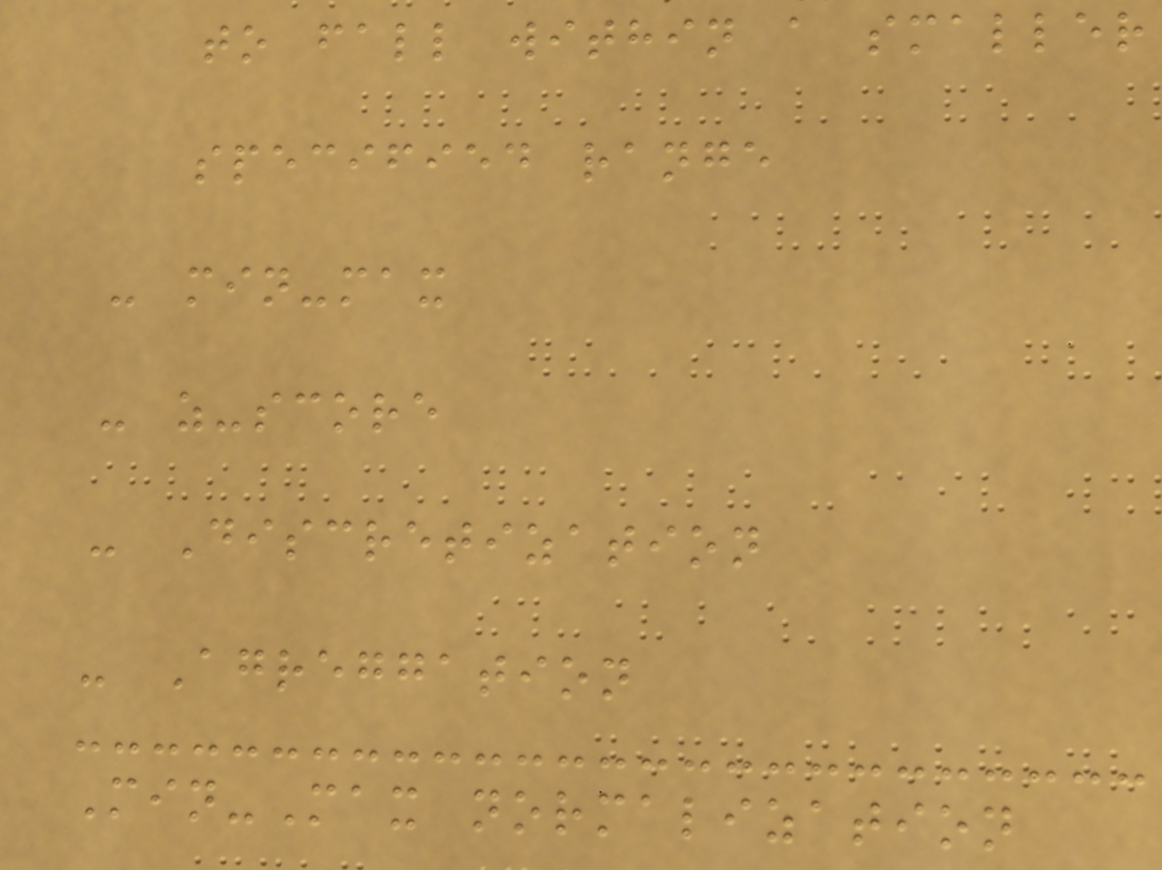to fall within a smaller
specified range
- min-max
- z-score
- Discretization
- Agreggation
Min-Max normalization
